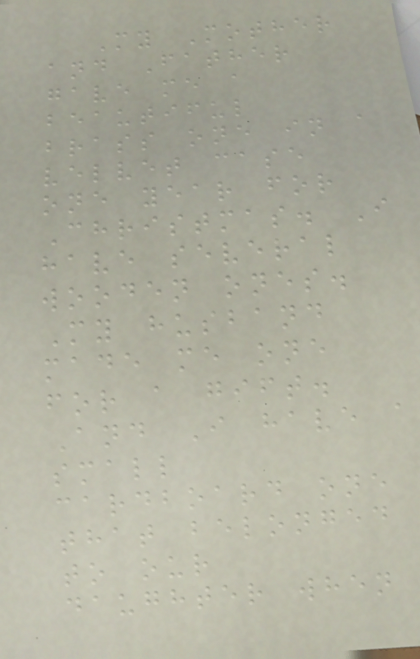My Mother
and Father
gave me a
beautiful
brass one in a
velvet case
one year for
Christmas. I
have several
wooden ones.
My husband
made me one
for a gift.
And I have a
small
cardboard one
that belonged
to our
daughter when
